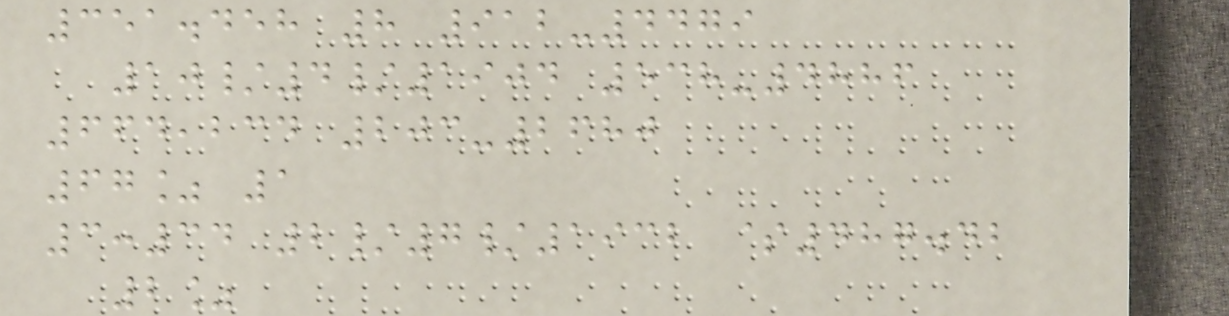351.458 8 912-4479
10/4/1904 538-4886
664,234 203-2680
67% 1
3:34 2/7/1932 $487.42
2%
